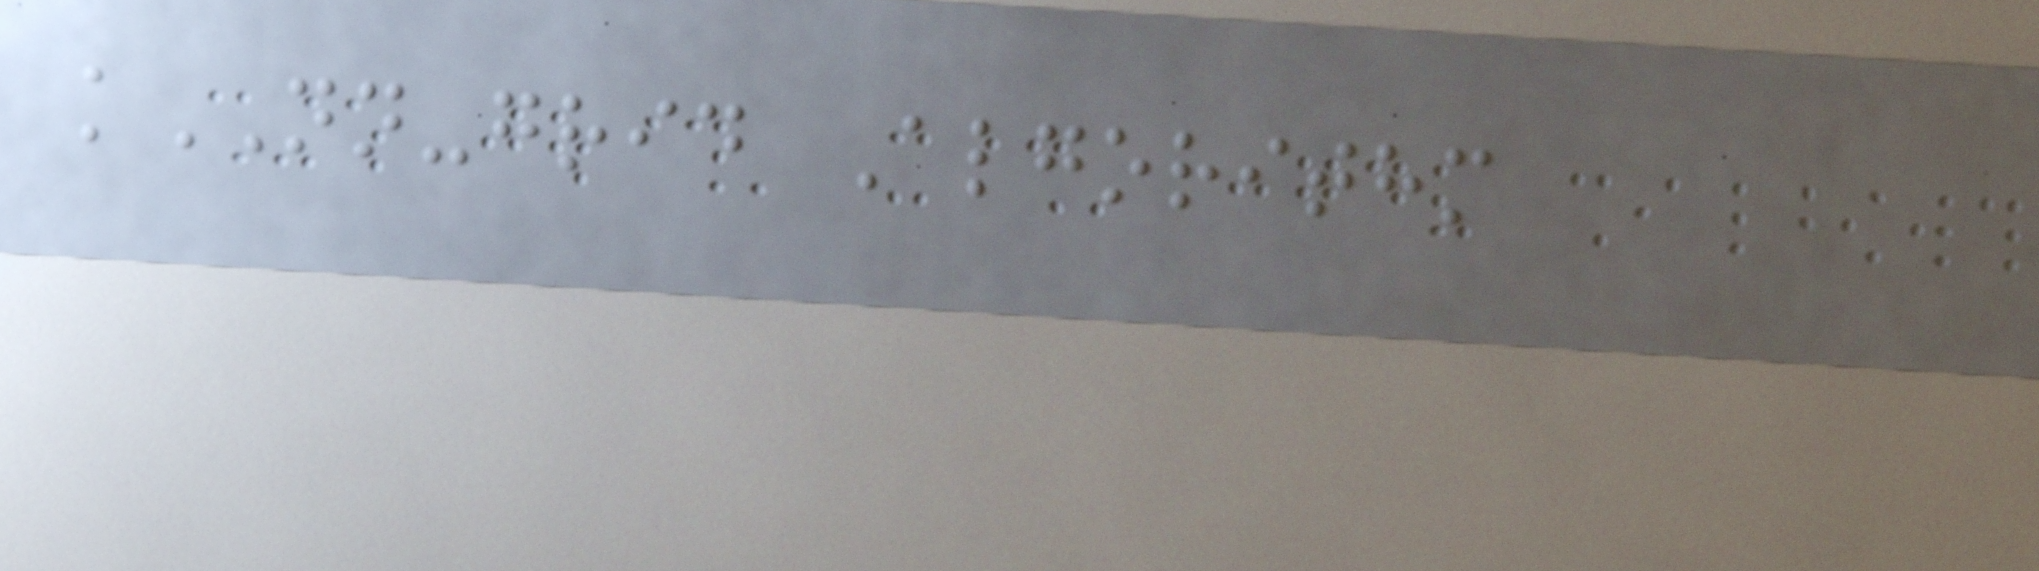kNN-grid Algorithm
